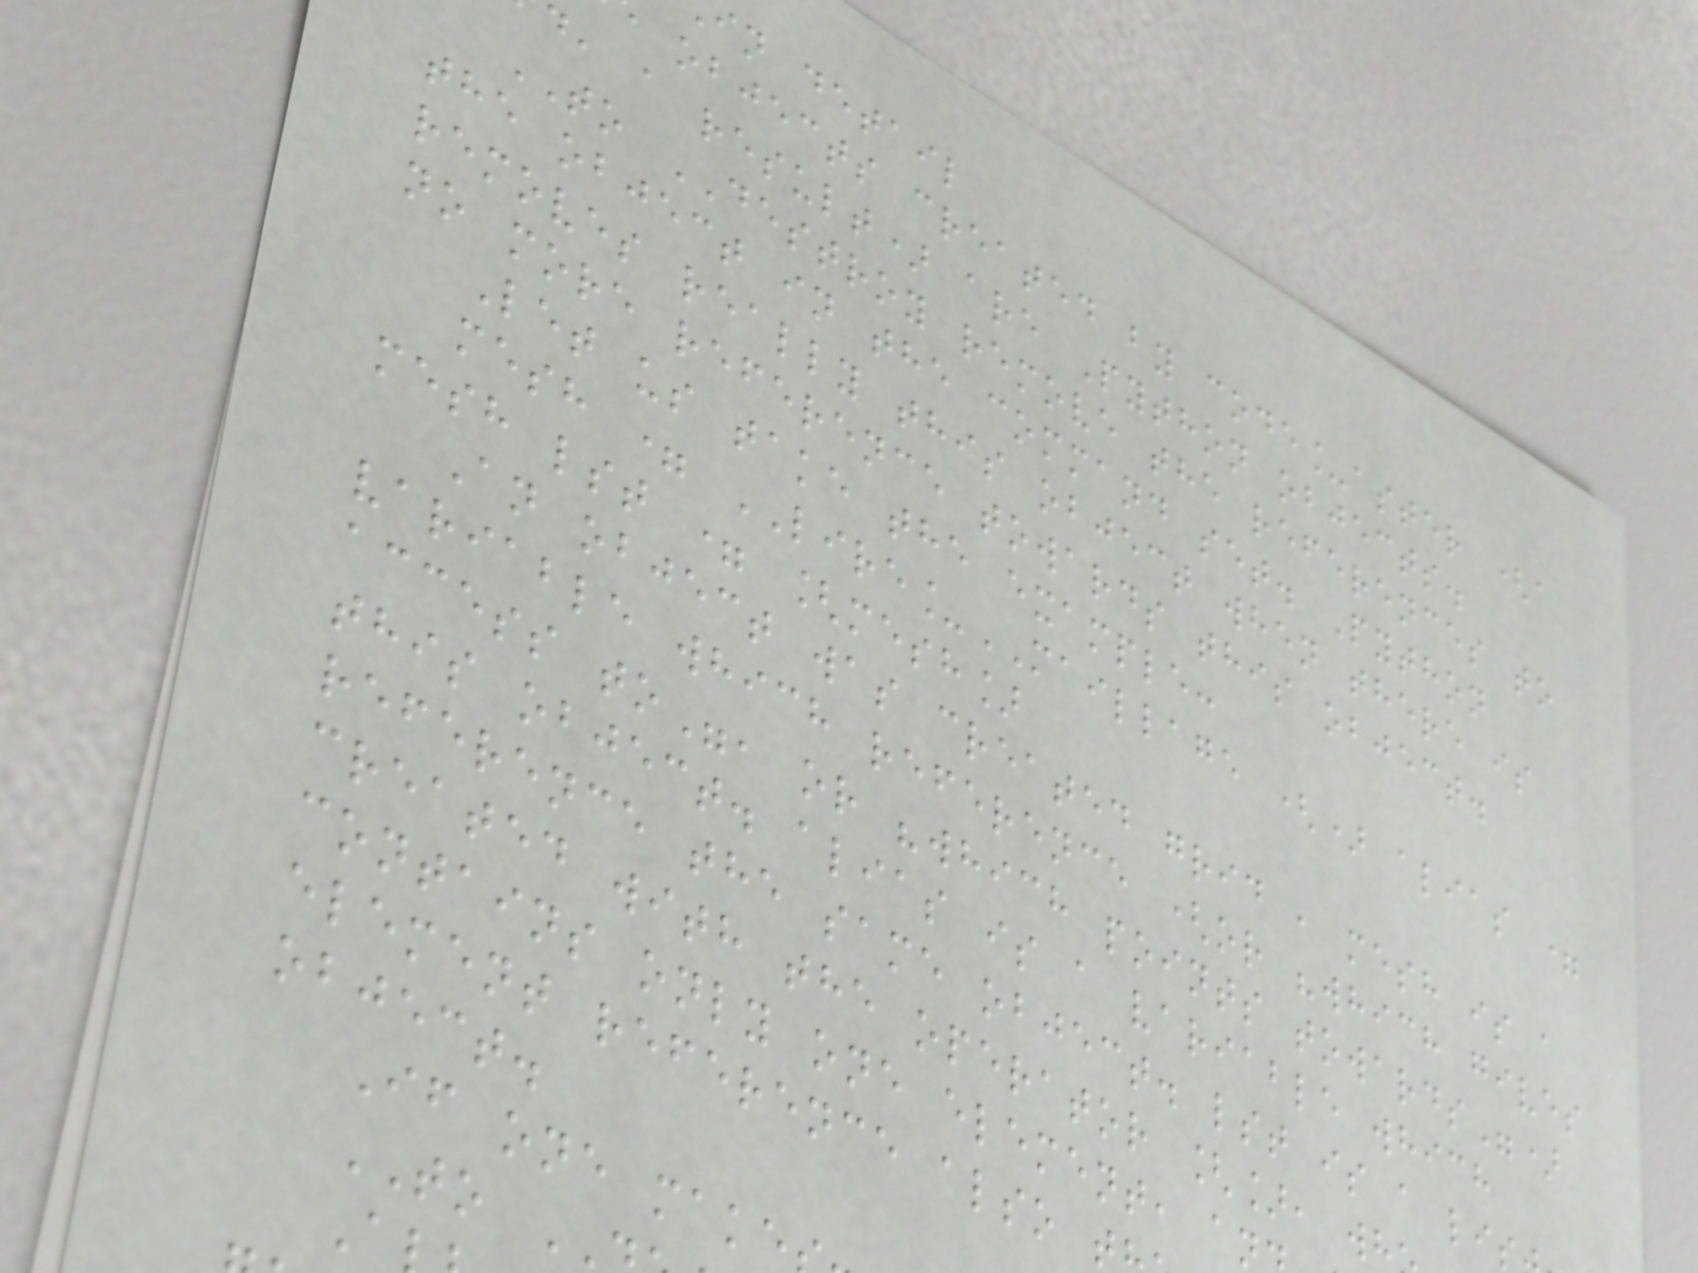in detail
objects created by code_aster (a
d, a result) are Python objects.
TO DESTROY remove the references to
the object in the command set. Python
removes really this object when there is
no more reference towards this object.
Let us take the example:
mesh = LIRE_MAILLAGE () alias =
mesh lst = [mesh]
An object was created grid , mesh is a
variable which reference (or "which gives
access to", or "which points towards")
this object. alias is a variable which
reference the same object. lst is a li
created with the operator [], wh
contains only one element, an
element reference also t
object.
If one make
